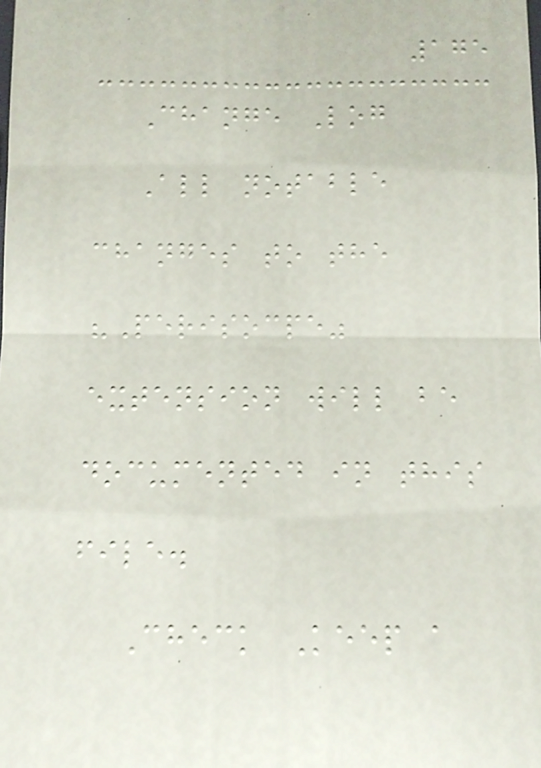175
Change Log
All notable
changes to the
"Perisocpe"
extension will be
documented in this
file.
Check Keep a
